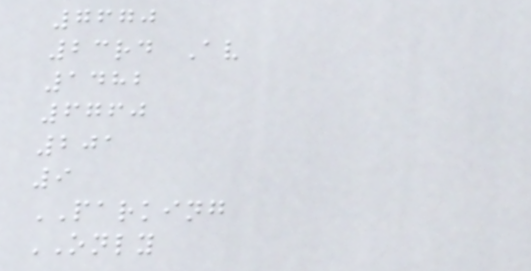7670
23rd Av
1482
6760
201
9
PARKING
ONLY
